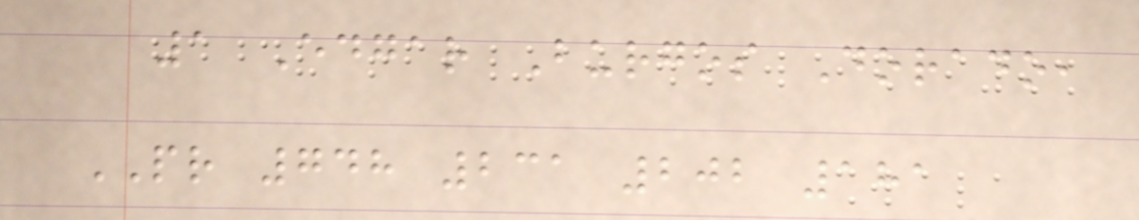1 Edgar Burgos Dorado,
PR 748 231 202 181
